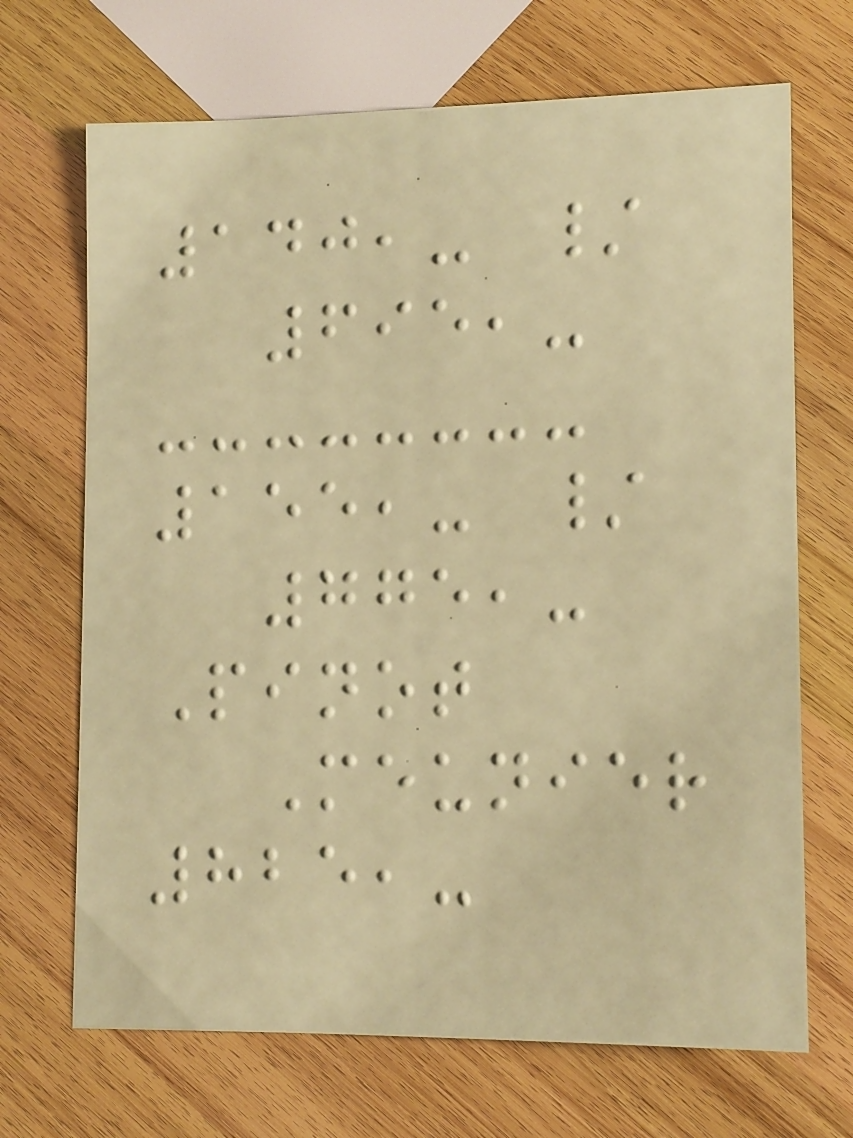140,- /
695,-
155,- /
775,-
Pinot
Meunier
825,-
